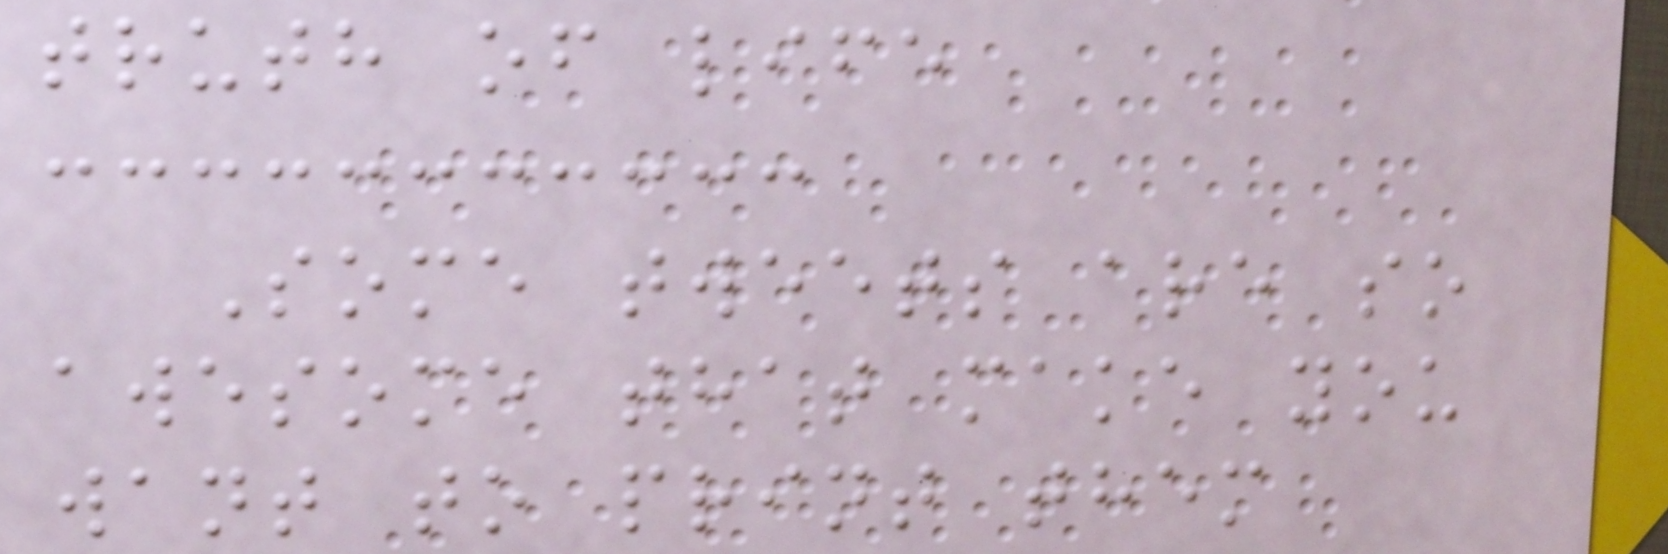truth of life
Some tweets are so
awesome that make you
want to print them
